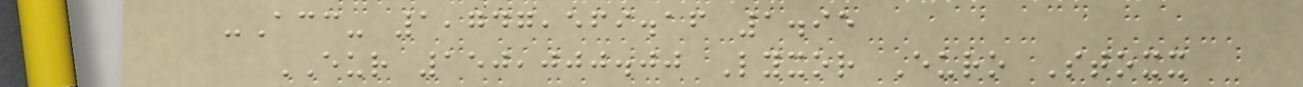-Acc- 1,747,569.16 1.95
EUR 150,000.00 Lyxor Euro Stoxx
